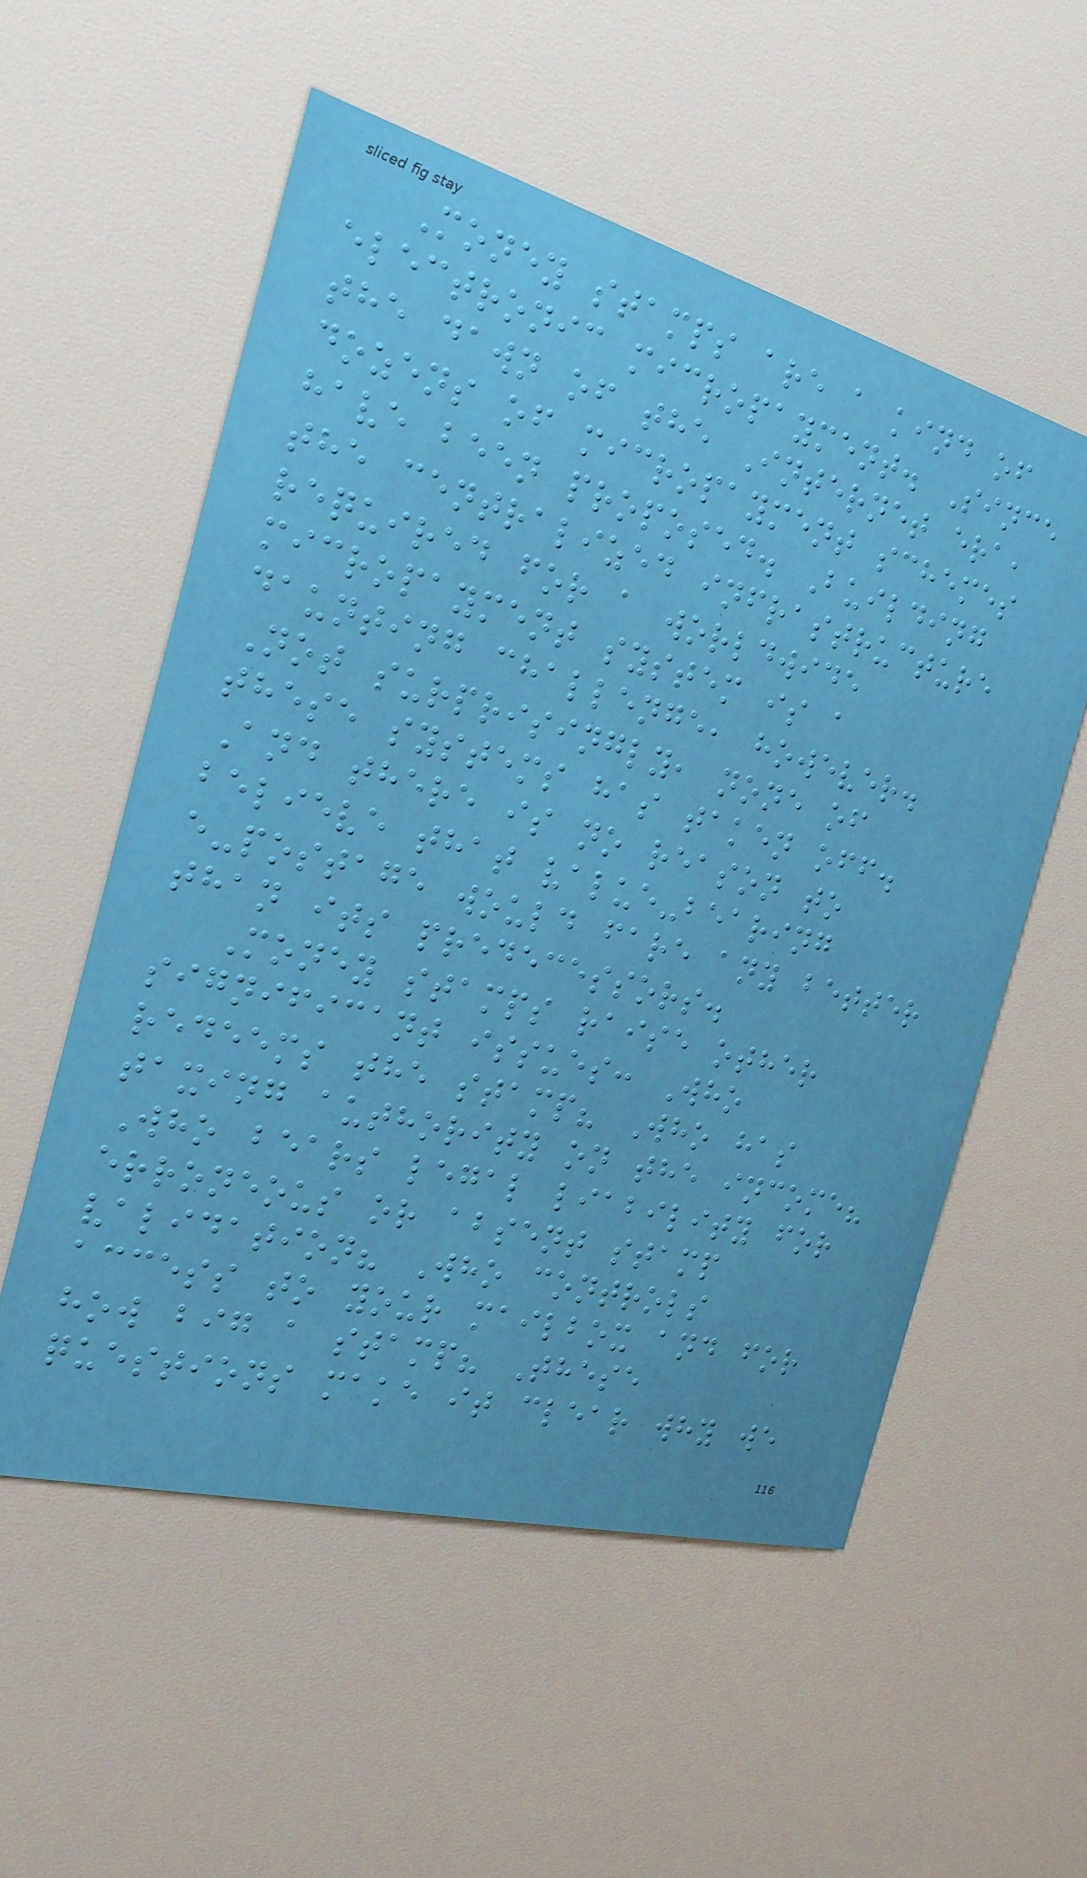Money stamps are a kind of
electronic micropayment. Since
the dawn of the Internet era,
dozens of micropayment schemes
have been proposed. Building
the centralized infrastructure
required for a worldwide
micropayment system is a
daunting challenge, however.
Not surprisingly, none of
these systems has taken off.
And there is no reason to
believe that value-bearing
e-postage would fare any better
than its predecessors.
Money stamps raise other
significant issues: Who
redeems the stamp? Who has
taxing authority on the income?
Who bears legal liability for
erroneous or absent stamp
validation? Who controls
access to your mailbox and for
how big a stamp? These
questions make it clear why we
